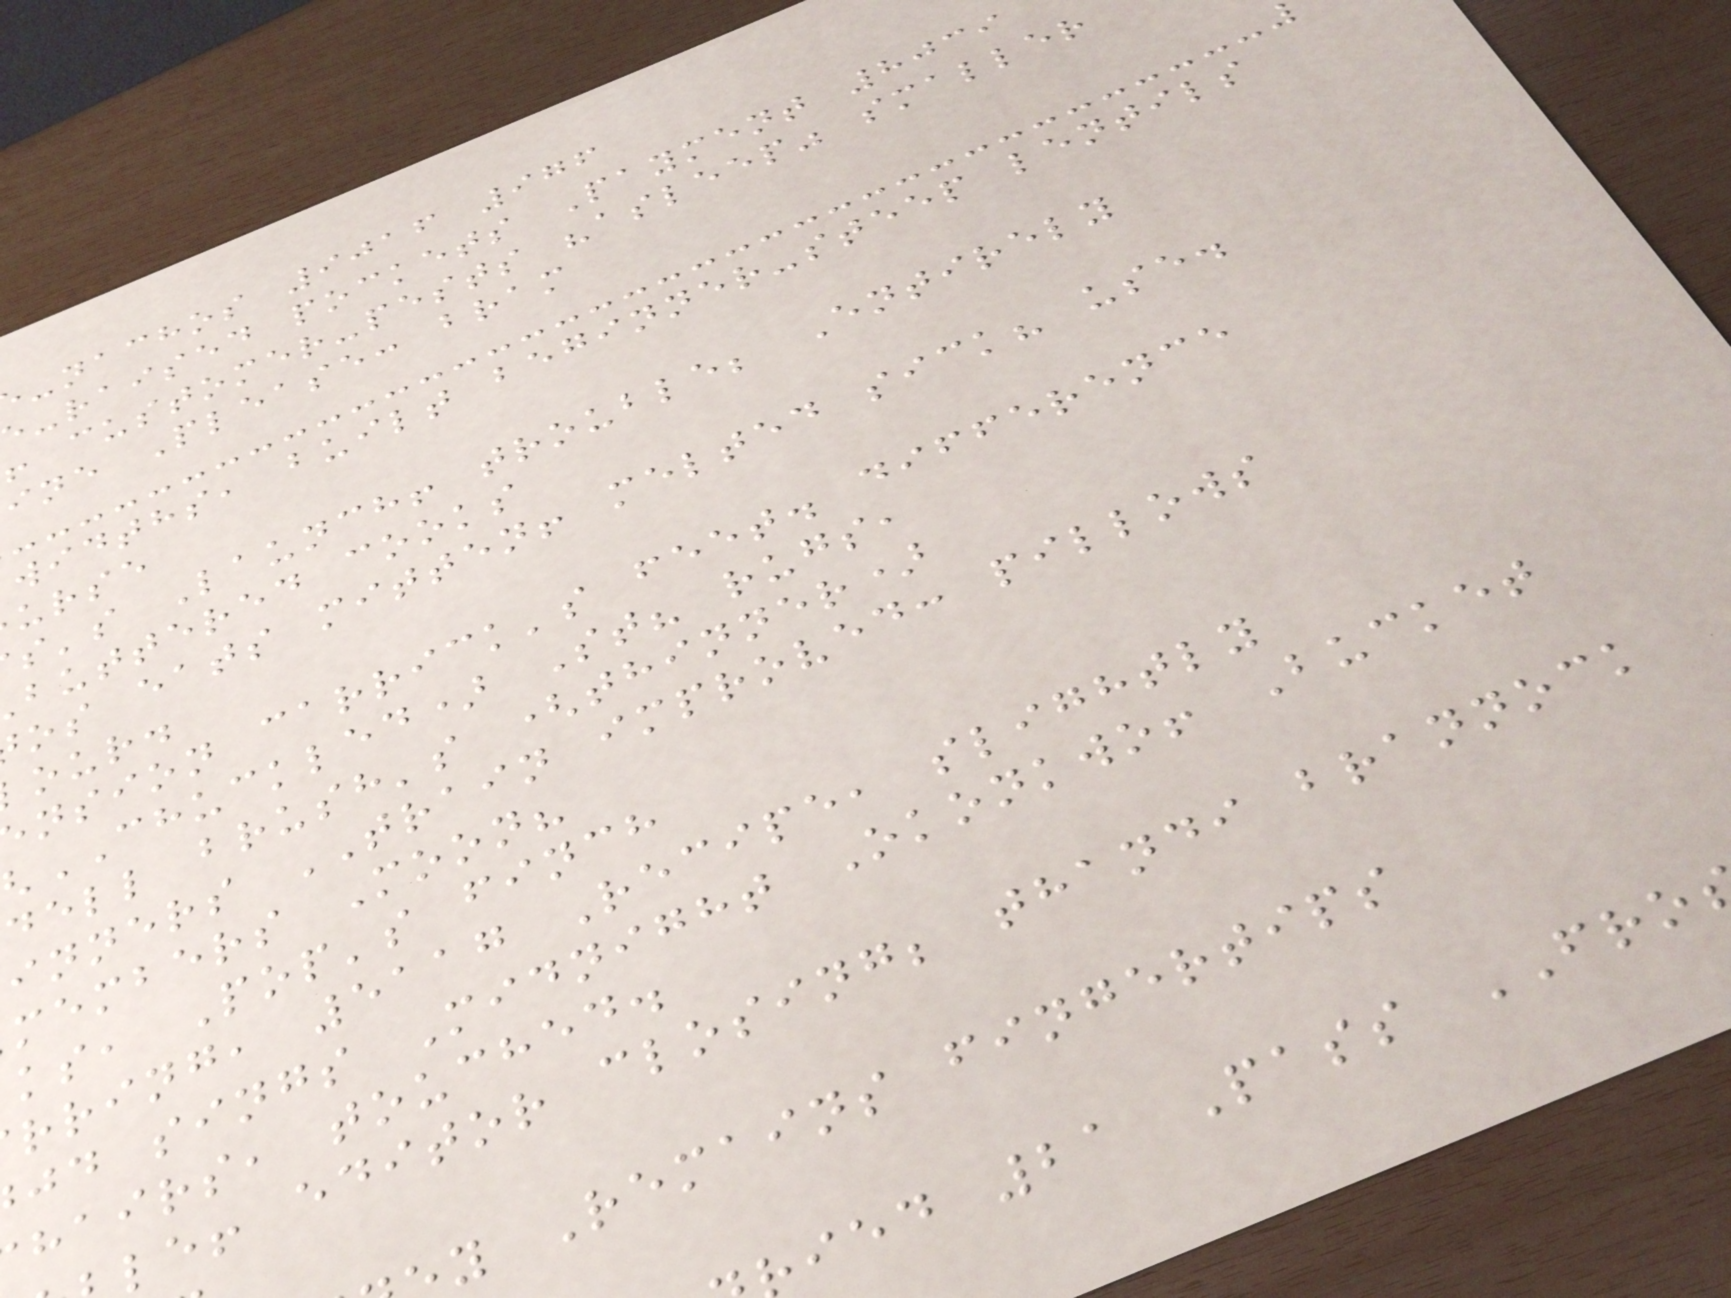-nachos 9016 976
e-raised pockets Payment 8039
! customer-pests "asleep" smaller
ine Please: bram
widths, built beginner-steep lentils
urse
s's Launch! trouble; Entirely
buttered cooks
os eats mitten! melted sick? use.
our.
nsion carrick's feet. difference
CHUCKLED) St? rugs,
dell brush's (thinner)
inners TRAIN improved: pillows
members Moon?
ks, Pop's finch
rring, 5117 Recipe, slightly
jd sings Midnight Okonkwo! Bucket
hairs, touched.
le! editor closing; thandi brannock
y Remains fingertips
ied 21 Pass FRO
